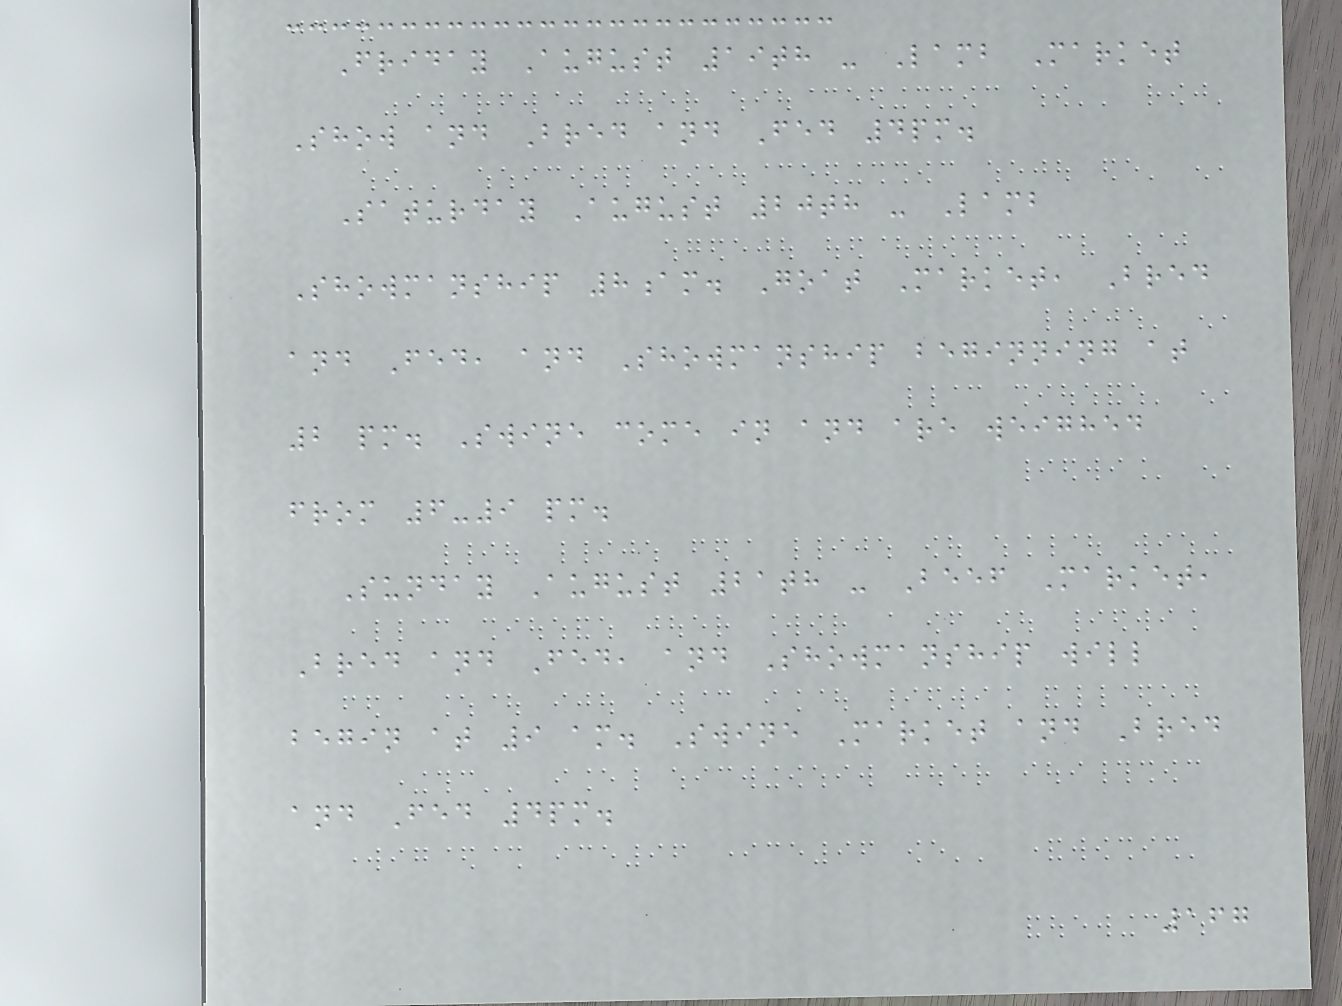Friday August 19th - Lamb Market
Show and Bred and Fed 4pm.
Saturday August 20th - Lamb
Showmanship 8am. Goat Market, Bred
and Fed, and Showmanship beginning at
2 pm. Swine come in and are weighed
from 6-9 pm.
Sunday August 21th - Beef Market,
Bred and Fed, and Showmanship will
begin at 9 am. Swine Market and Bred
and Fed 4pm.
167
